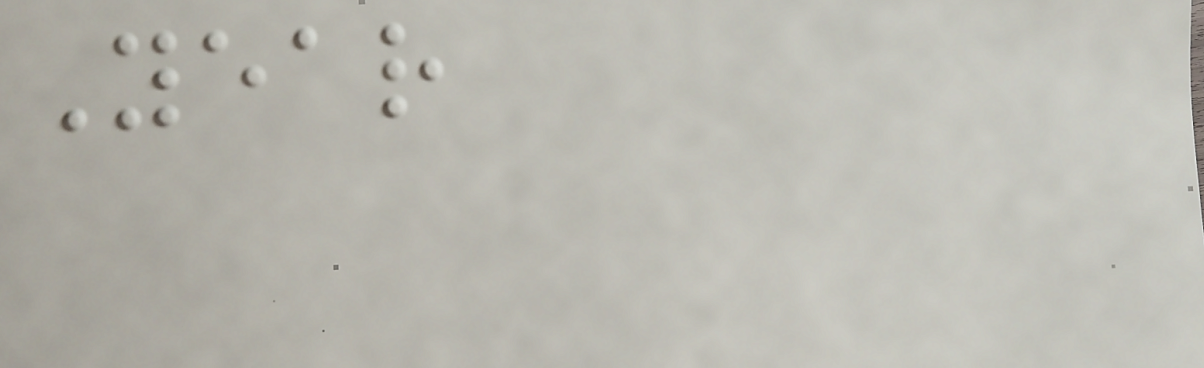Year
